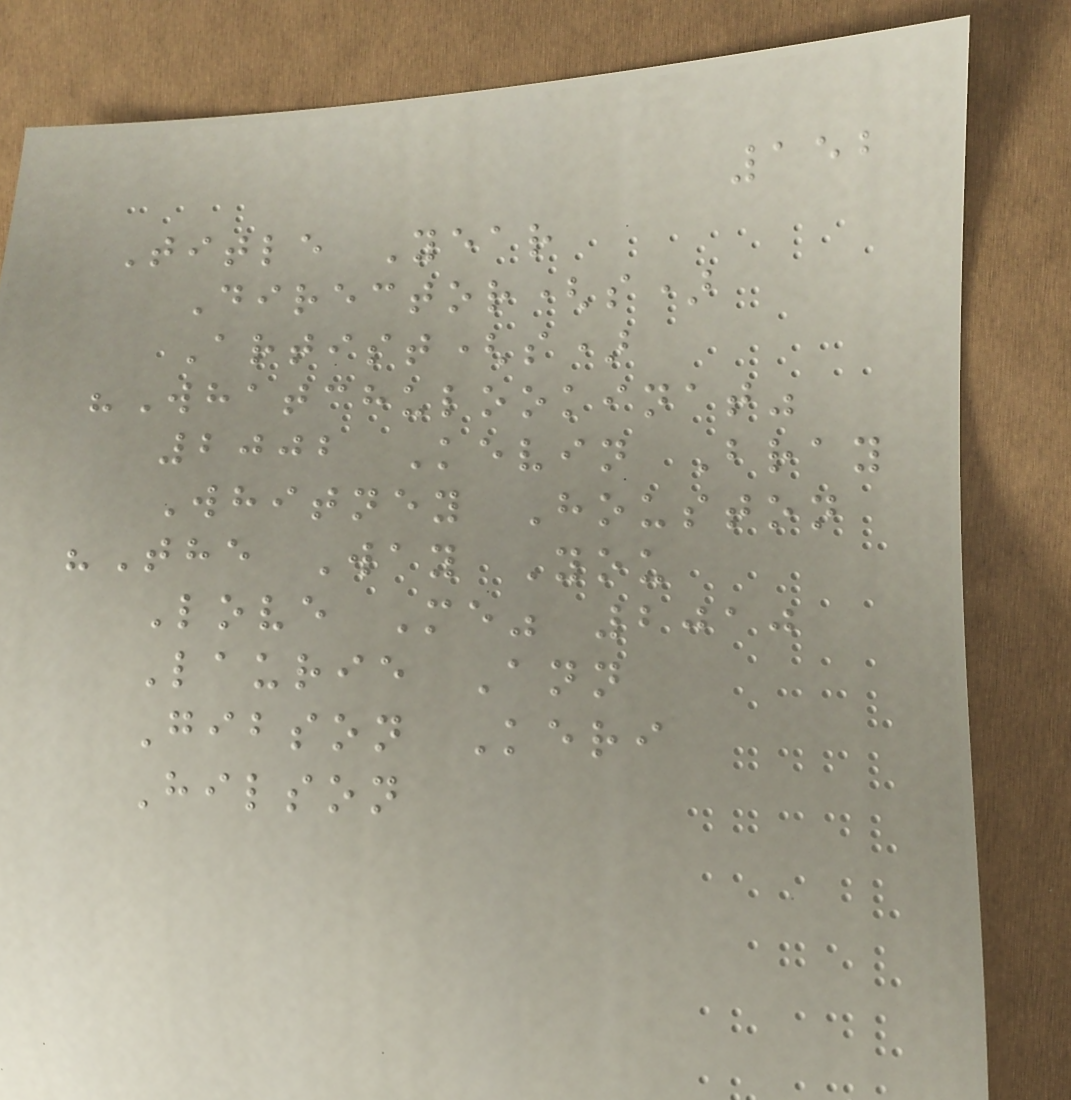152
Title Year
Director(s)
Artist(s)
"Whatchulookinat"
2002 Kevin Bray
Whitney Houston
"The Way You
Love Me" 2010
Laurie Ann
Gibson Keri
Hilson
